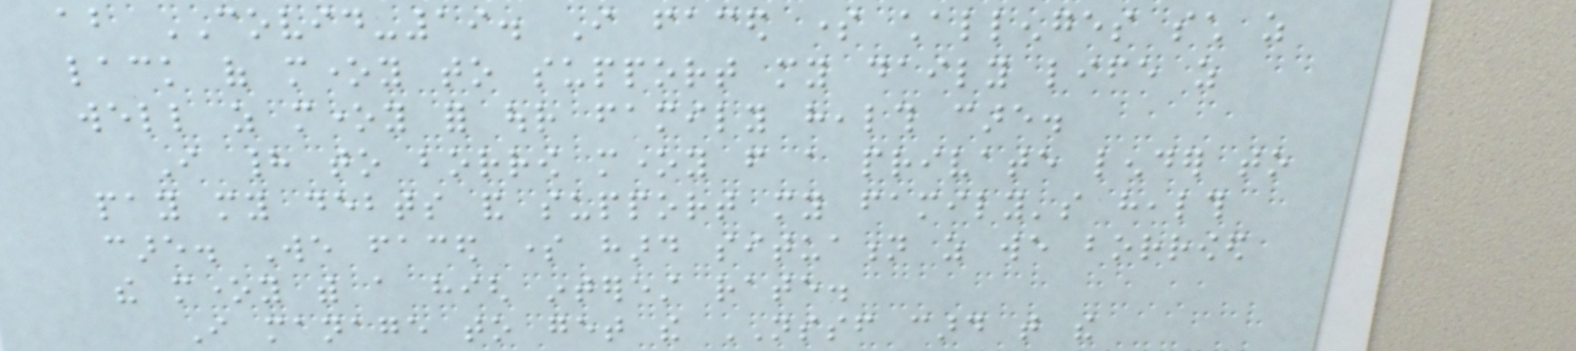about COVID-19. I faced some challenges such as
lack of money to support my daily life as
well as money for our family health care.
I had to borrow money from a private lender to
pay my debts and support my family's health
care. We faced some hard situation as we borrowed
the money with a high interest rate.
I manage to get the NSSF card that the
